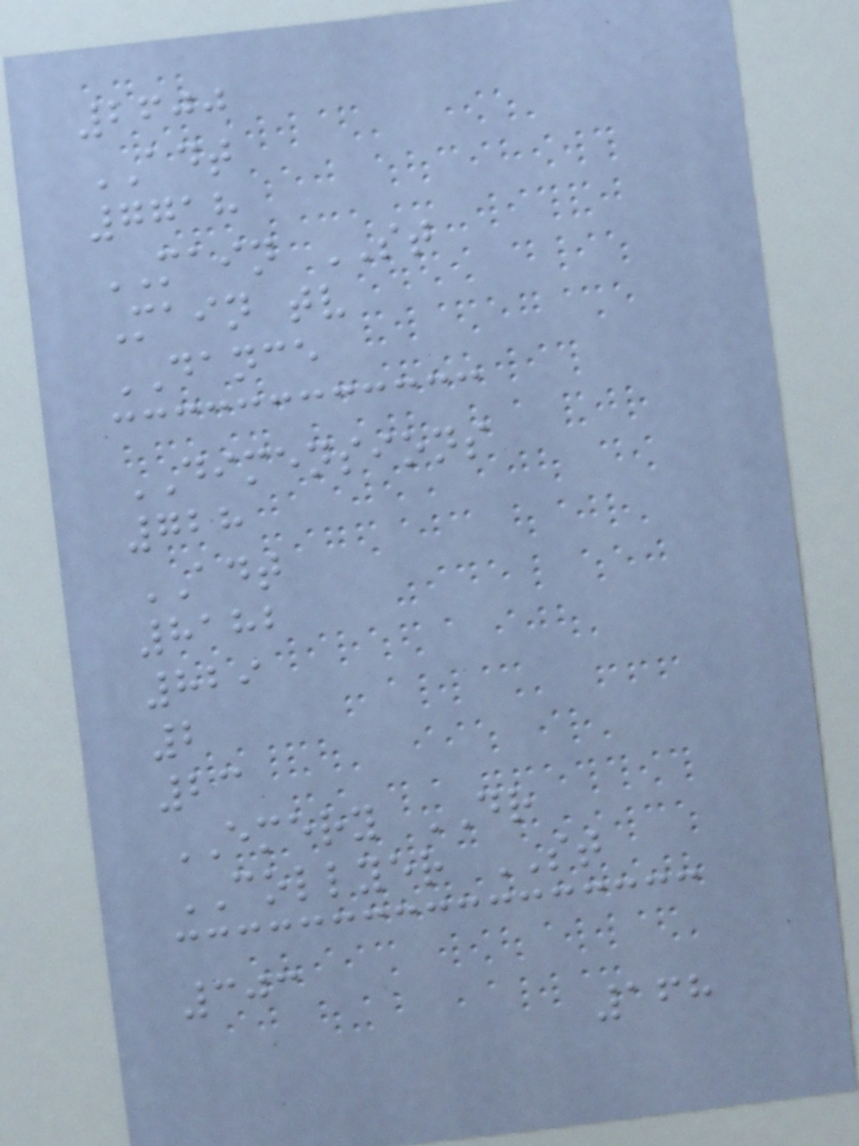2600
ADT
7718
MAIN ST
Main tv
DANCE
DIMENSIONS
728
ADT
8182
829
2
23
EMERY DR
COLLYER ST
303
168
